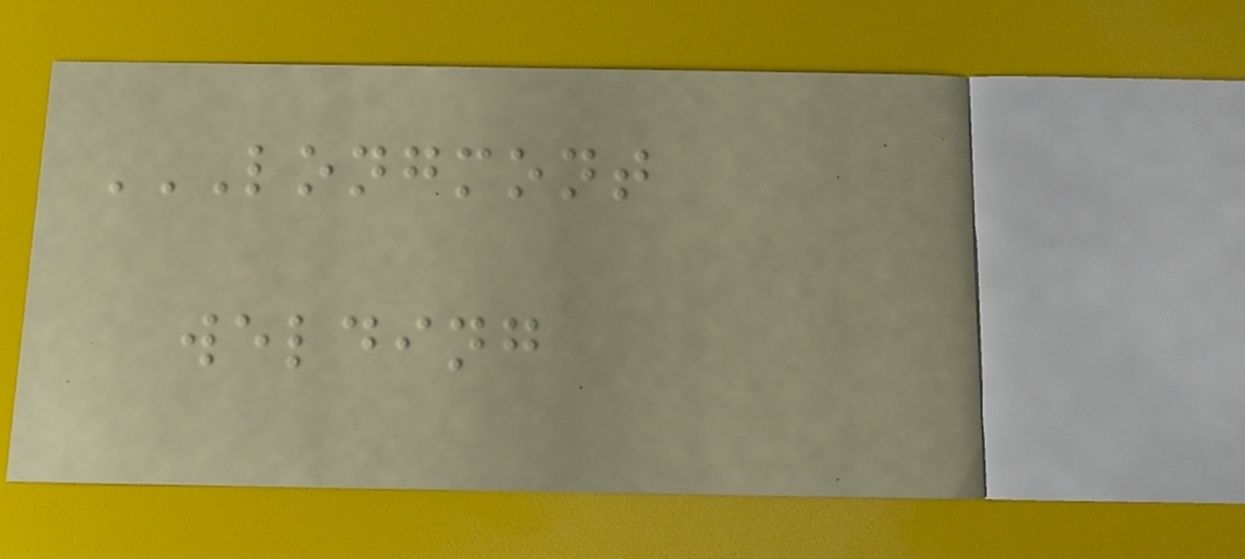LONGMONT
WELDING
